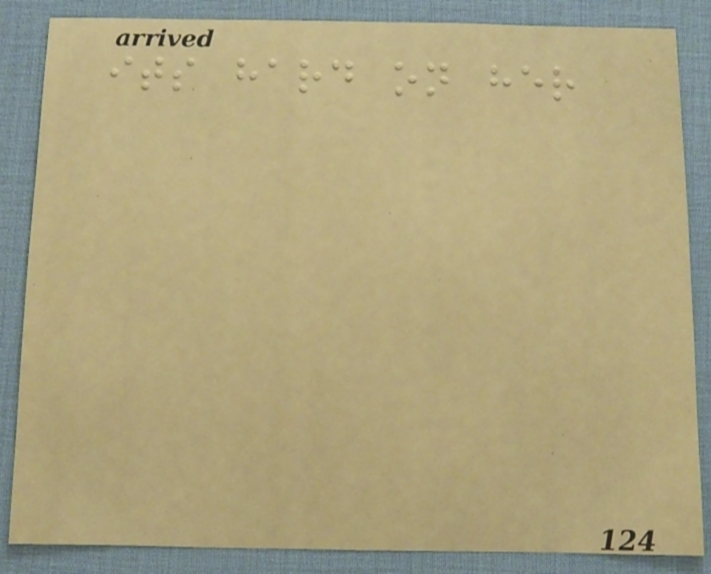its hard on her
